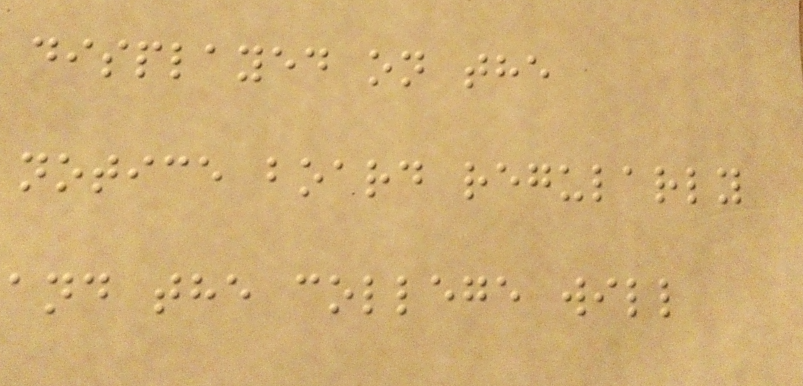displayed on the
notice board regularly
and the college will
